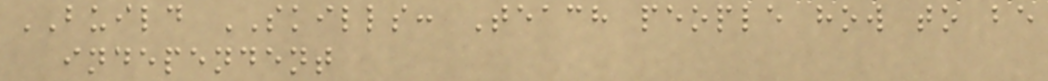BUILD SKILLS: Teach people how to be
independent
